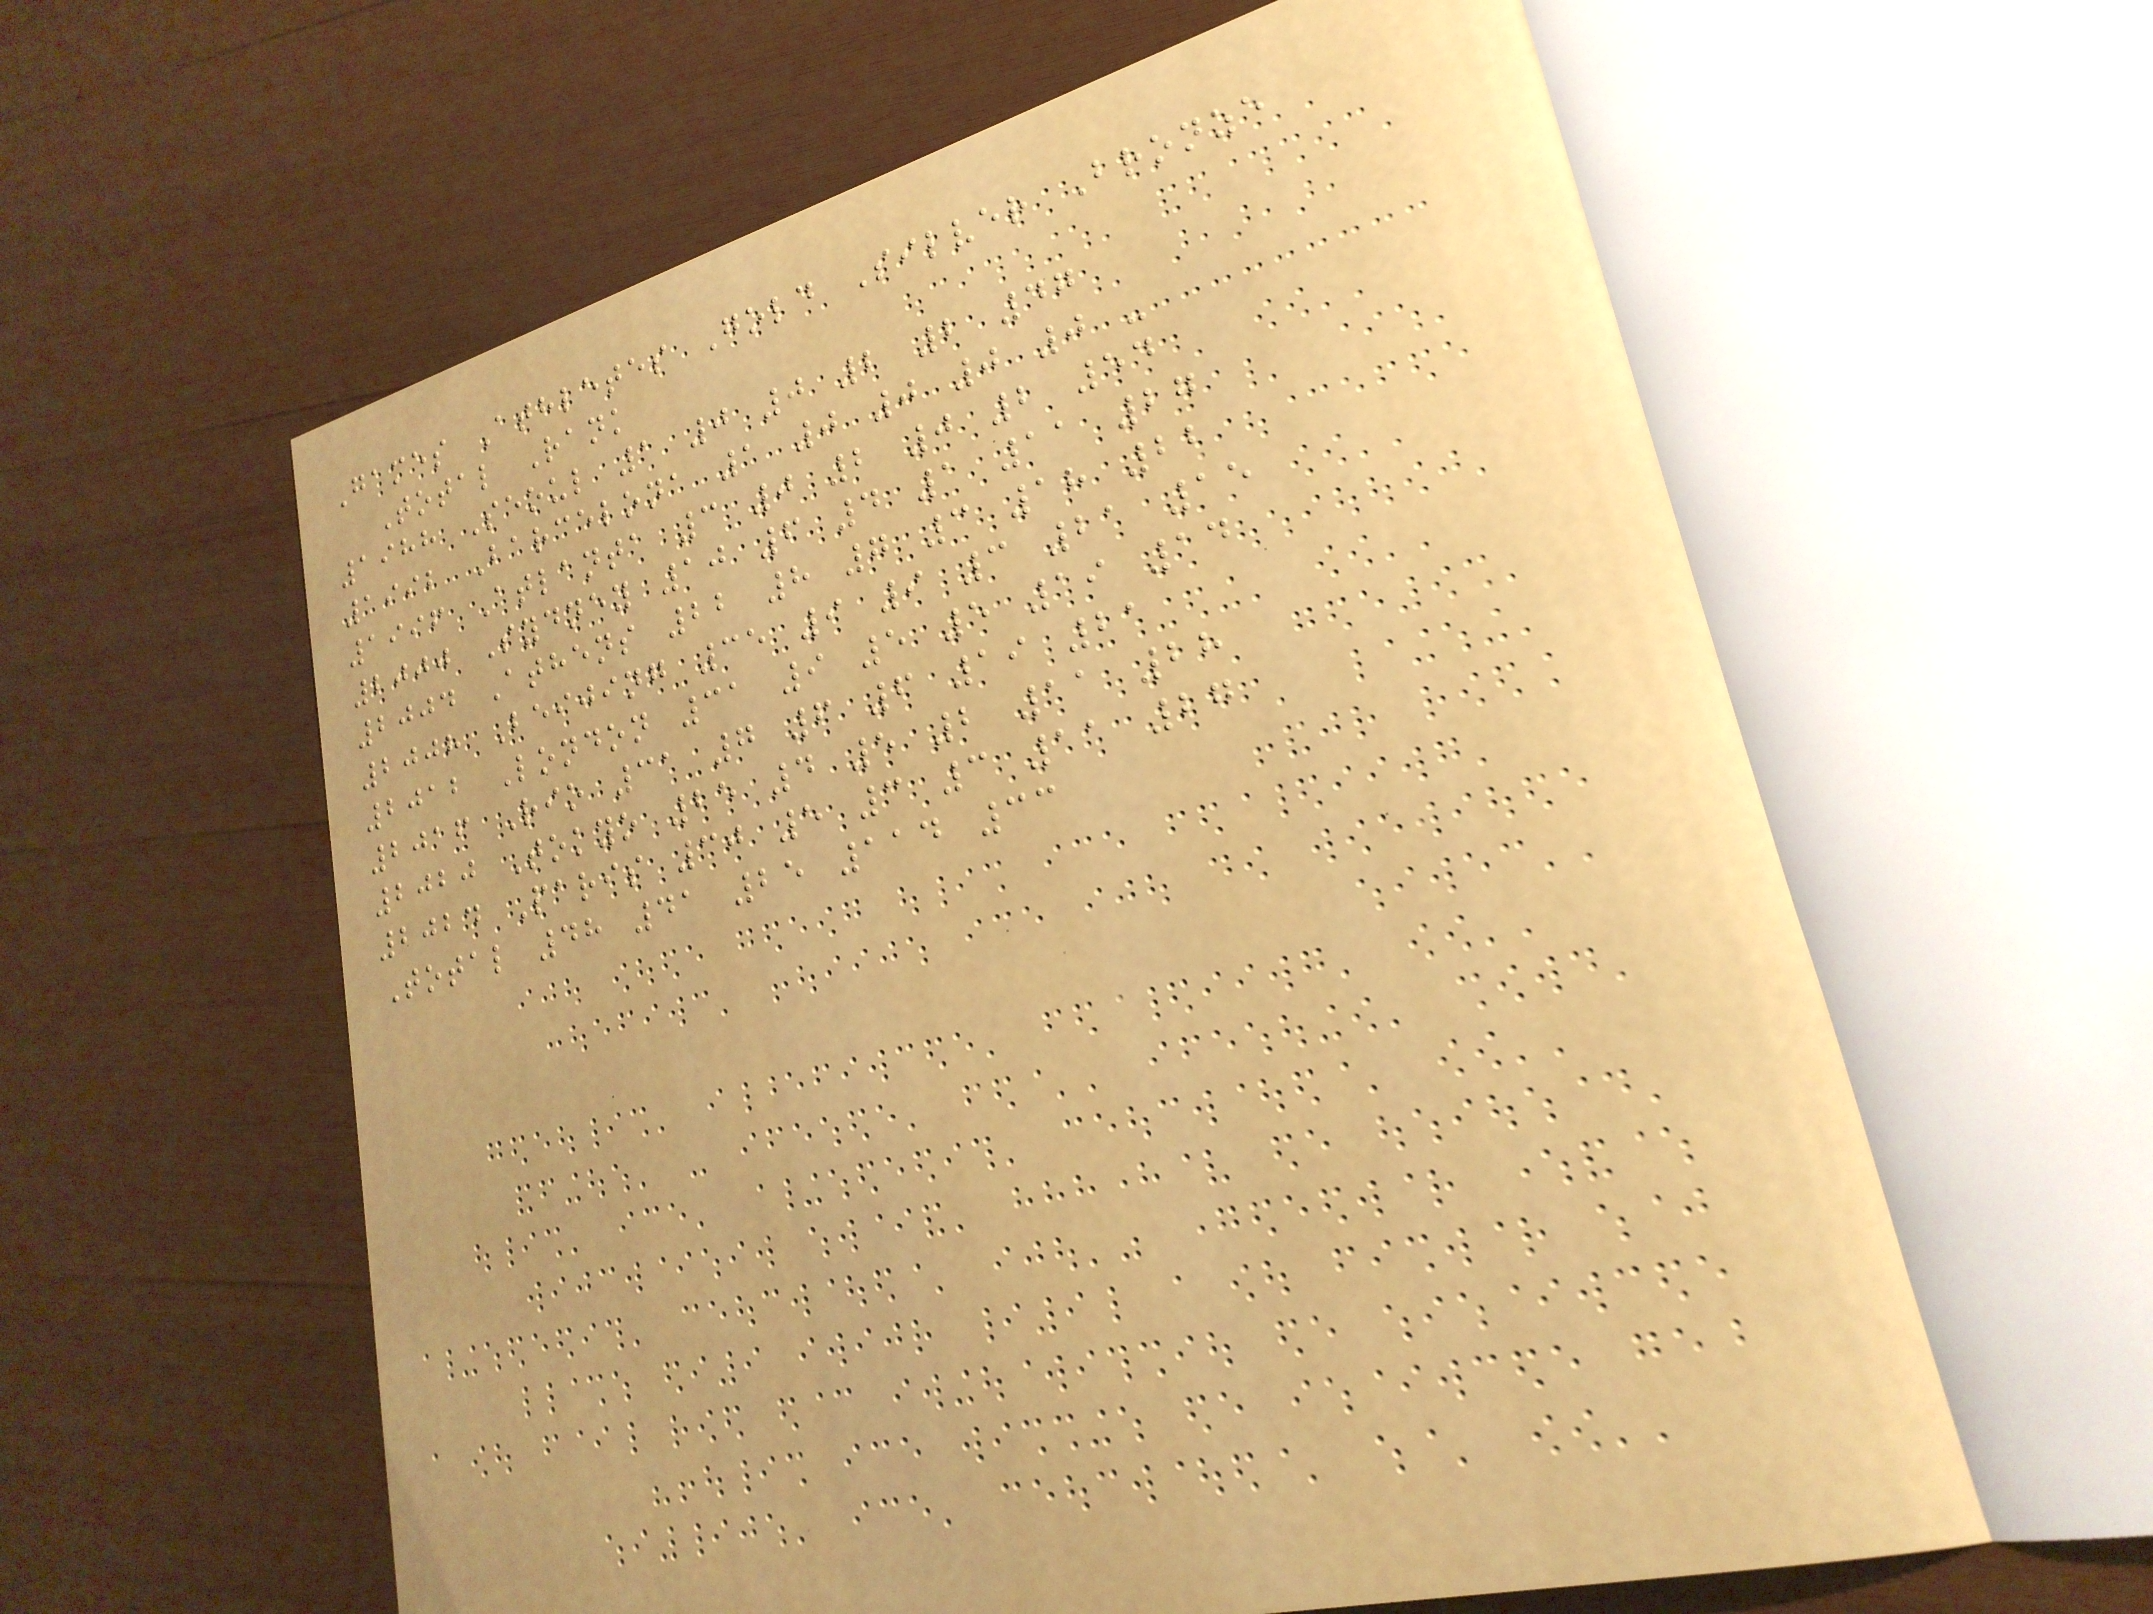Games Athletes Gold Silver Bronze
Total Rank
1988 Seoul 1 0 0 2 2 47
1992 Barcelona 1 0 0 0 0 -
1996 Atlanta 3 0 2 0 2 54
2000 Sydney 10 6 4 1 11 27
2004 Athens 22 8 7 3 18 22
2008 Beijing 35 9 9 3 21 15
2012 London 31 9 5 5 19 14
2016 Rio 31 7 6 6 19 21
2020 Tokyo 25 4 5 2 11 28
2024 Paris 30 5 3 3 11 27
Total 48 41 25 114 33
